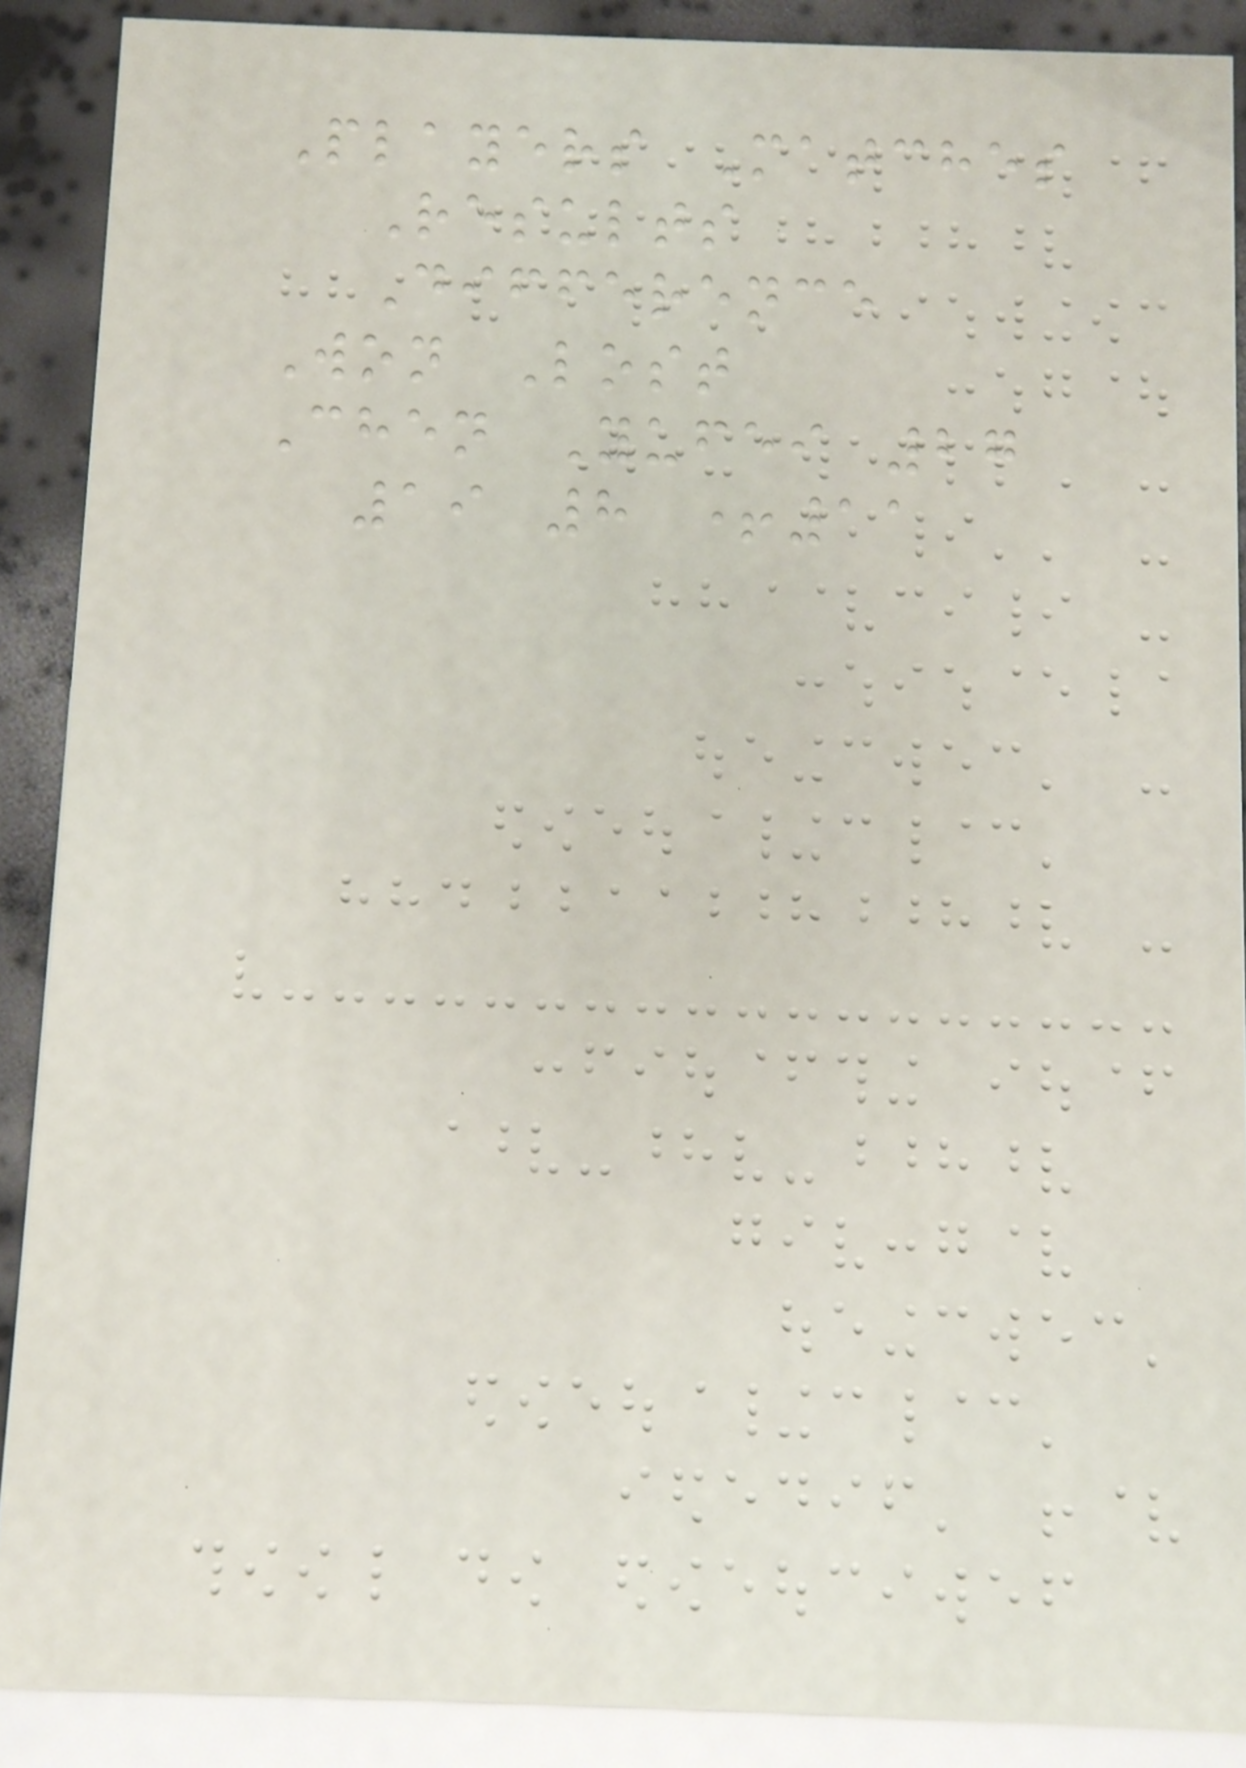Players Matches
Results
Difference
Won Lost
Chen Yufei 27
19 8 +11
